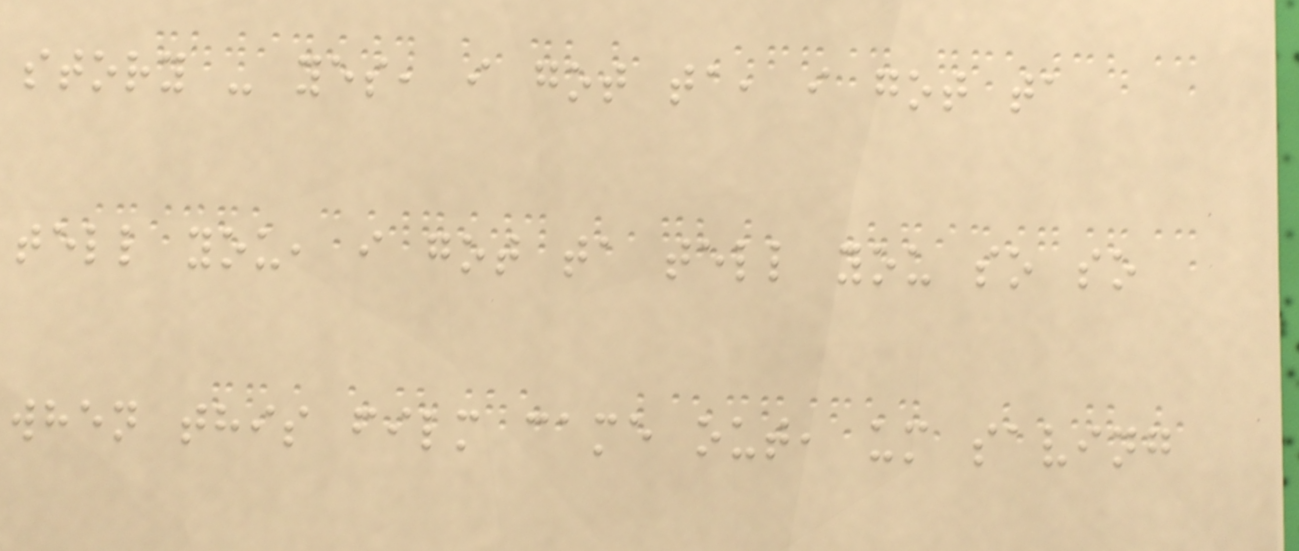story - yes, i got ta, i got ta
tell you, i got ta tell you so so
when this film came out, um saving
